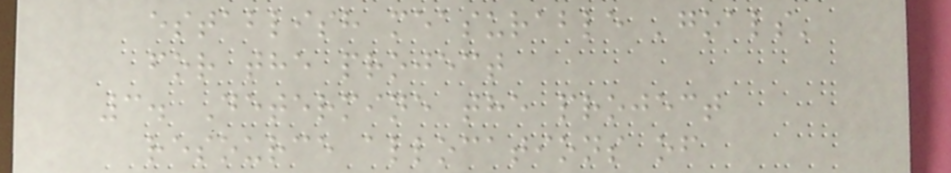establish measurable 'goals'
for the project
3. Determine the project
resource allocations of
